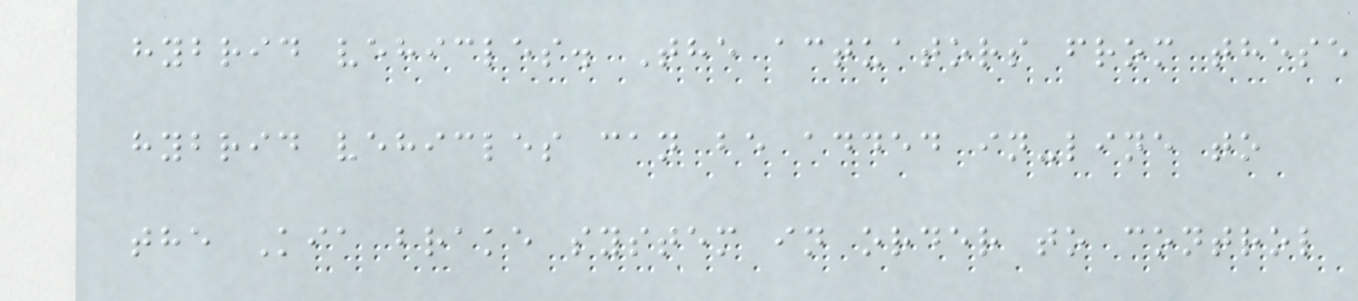hybrid vehicles. The actuators from these
hybrid vehicles can be added in-line to
the Kia brake system in order to control
